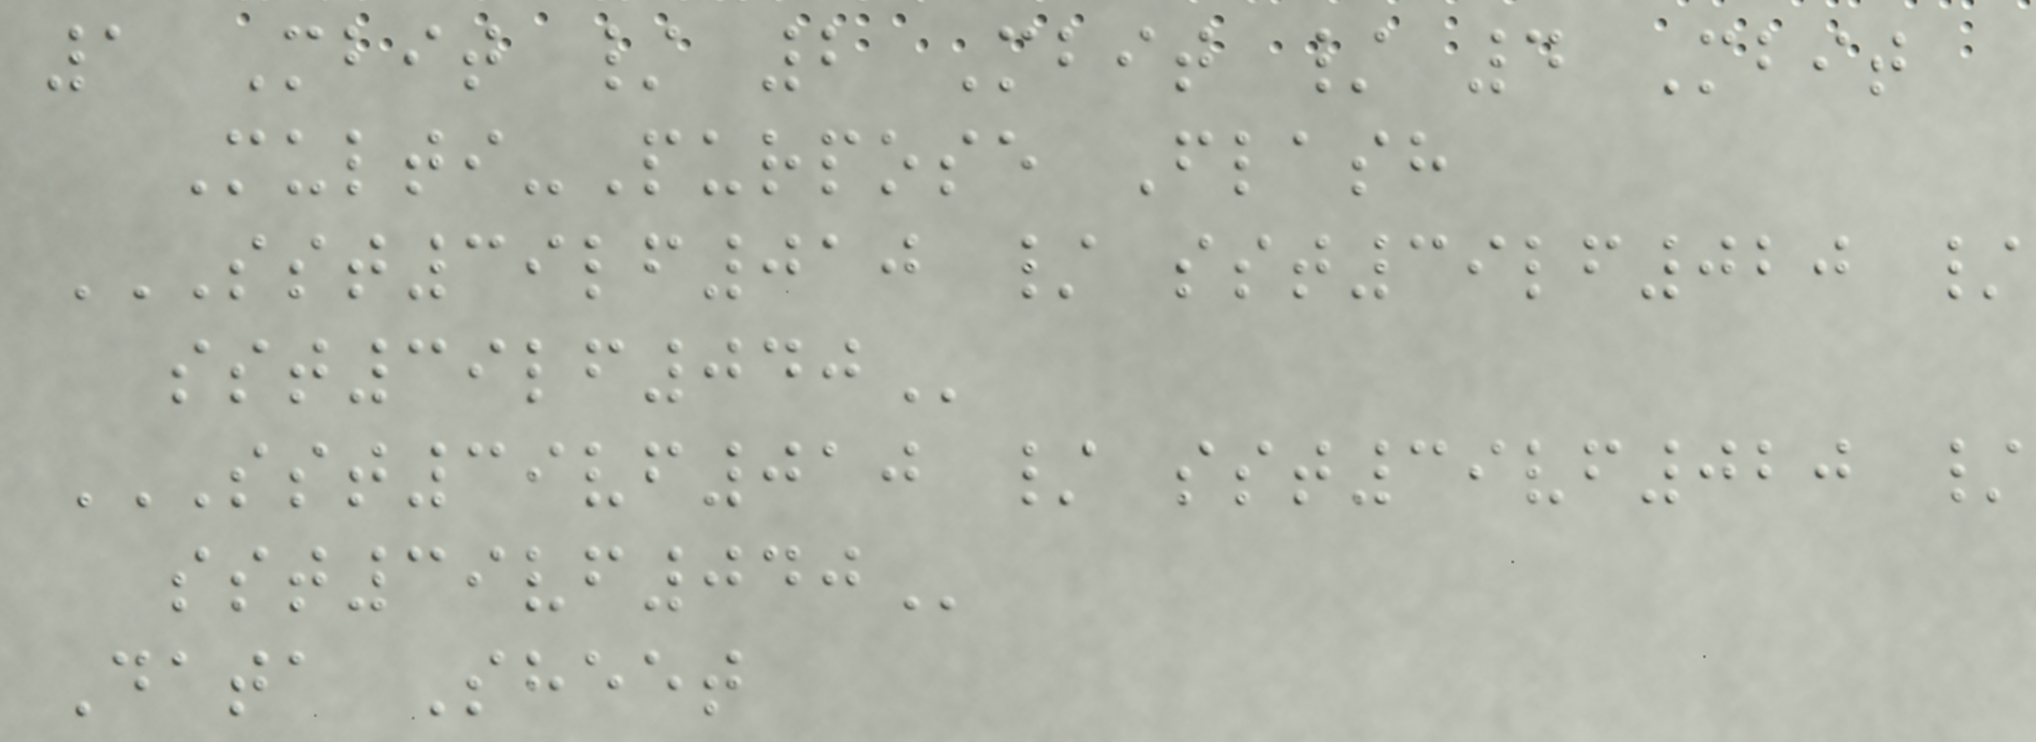1 Mbit / 2 Mbit / 4 Mbit
Multi-Purpose Flash
SST39LF010 / SST39LF020 /
SST39LF040
SST39VF010 / SST39VF020 /
SST39VF040
Data Sheet
